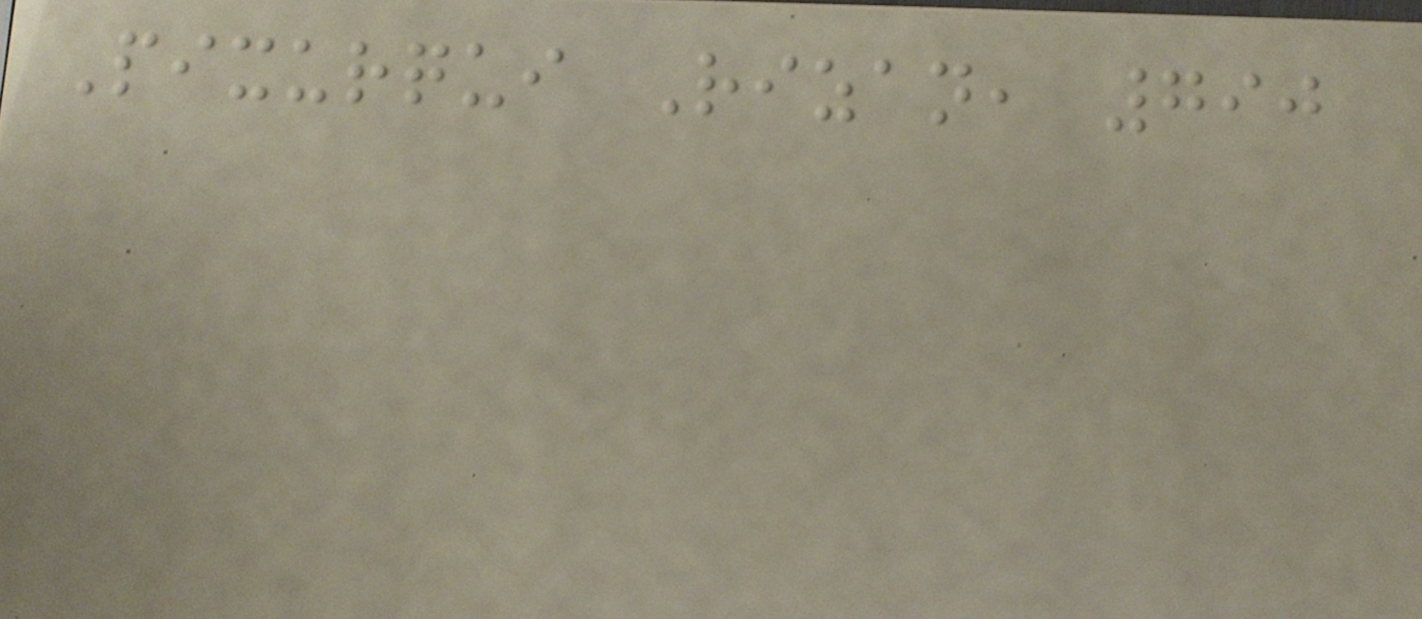Pixurqui Rizan, 790
